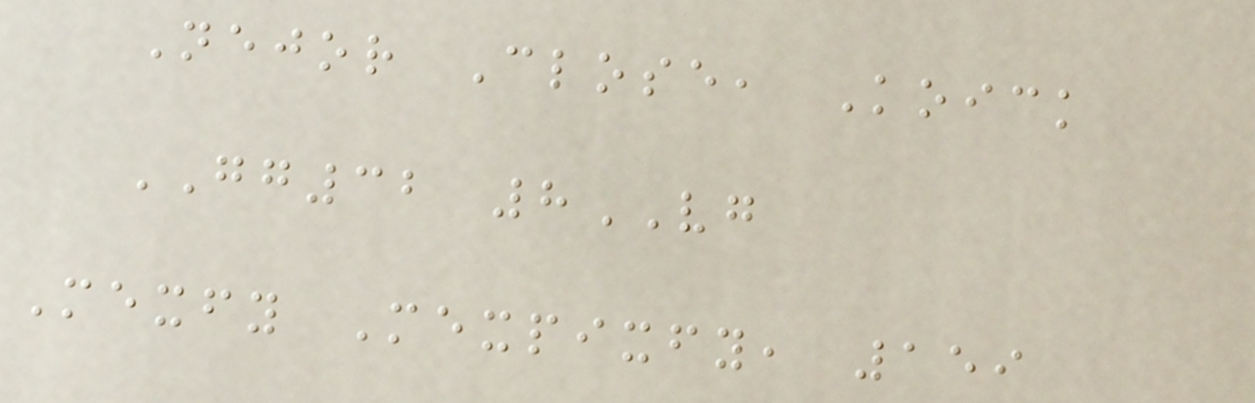Nejor Close, Koick
GG32 8VG
Mexfy Mexpixfy, 159
